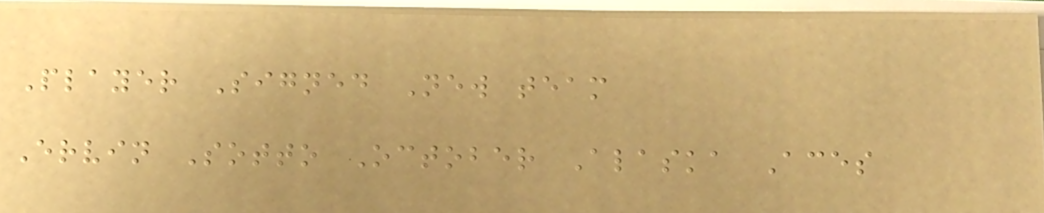Player Signed New team
Ervin Sotto October Alaska Aces
